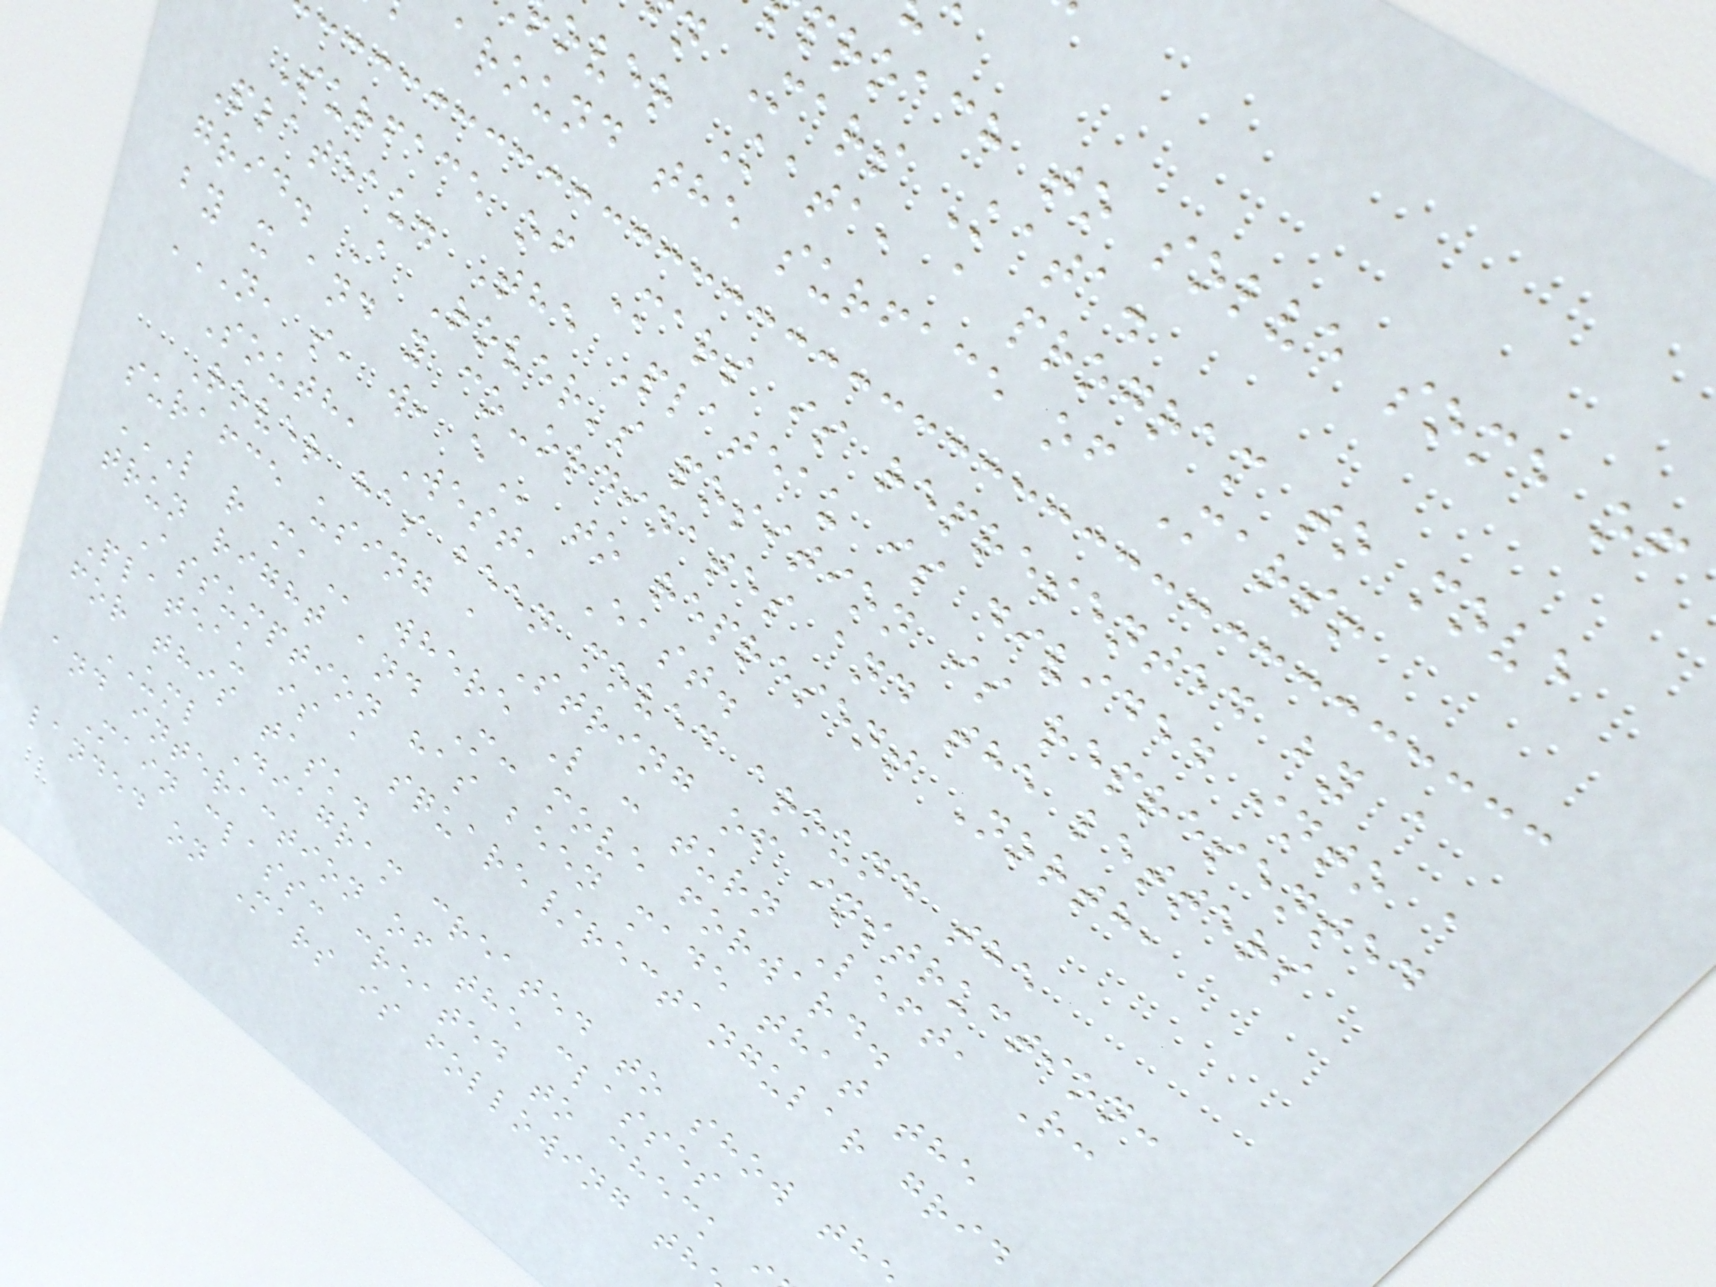proach to solve some of
n Mars Kata.
over Kata, a program to move
around the surface of Mars!
Surface of Mars is represented by a
Plateau. The Plateau is divided into a
grid. A Rover's position is represented
by x and y co-ordinates and the letters
N, S, W, E to represent North,
South, West, East.
Rover has been moved around the
surafce using a String of instruction:
L R M, where L : turn Left, R:
trun right and M: move forward.
Assumption has been made that the
Plateau is a square/rectangular grid
for this task.
UML Diagram created to show th
and interaction of the classes
Main class: created to check
landed on Mars is following th
